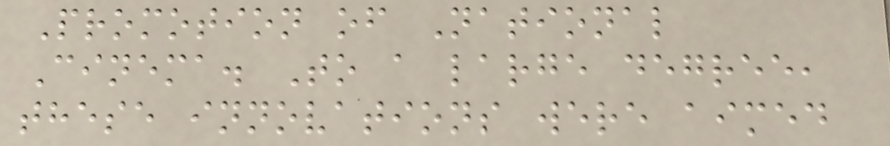Promotion of National
Cinema. To a large degree,
these innovations were aimed
